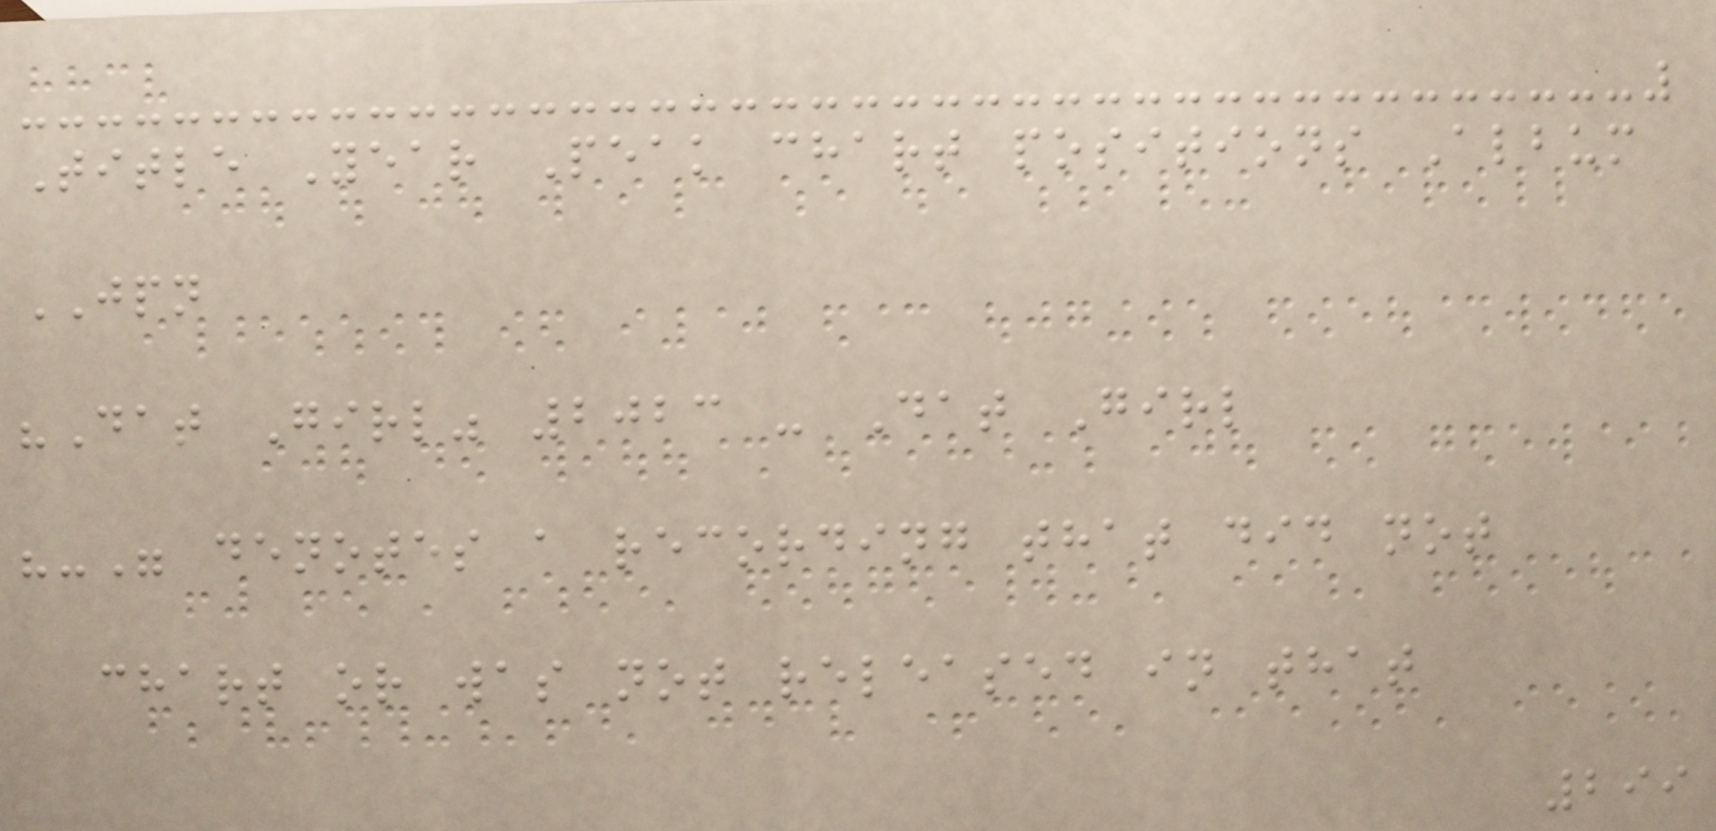Title Year Peak chart positions Album
JPN
"Dat Girl" 2023 - Dat Girl
"-" denotes a recording that did not
chart or was not released in that
299
